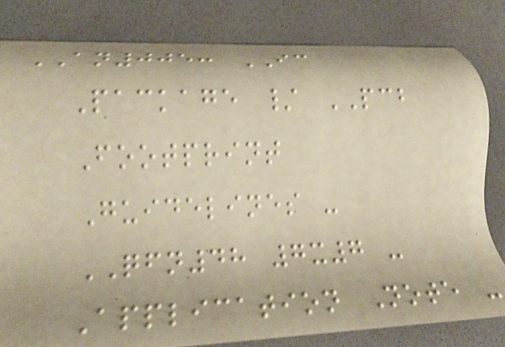AN005: IC
Package / PCB
Footprint
Guidelines -
QFN48 7x7 -
Application Note -
